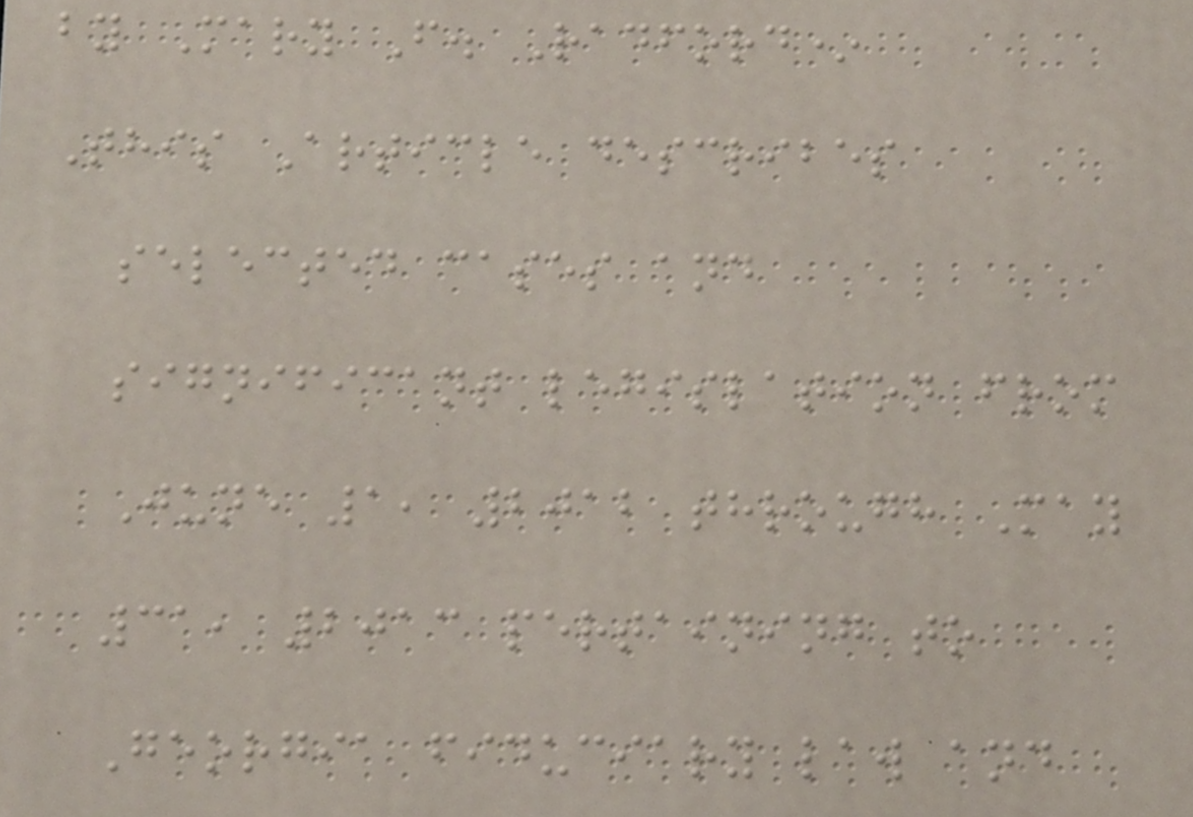by Mary F. Radford*
This Article describes
selected cases and
significant legislation from
June 1, 2012 through May
31, 2013 pertaining to
Georgia fiduciary law and
